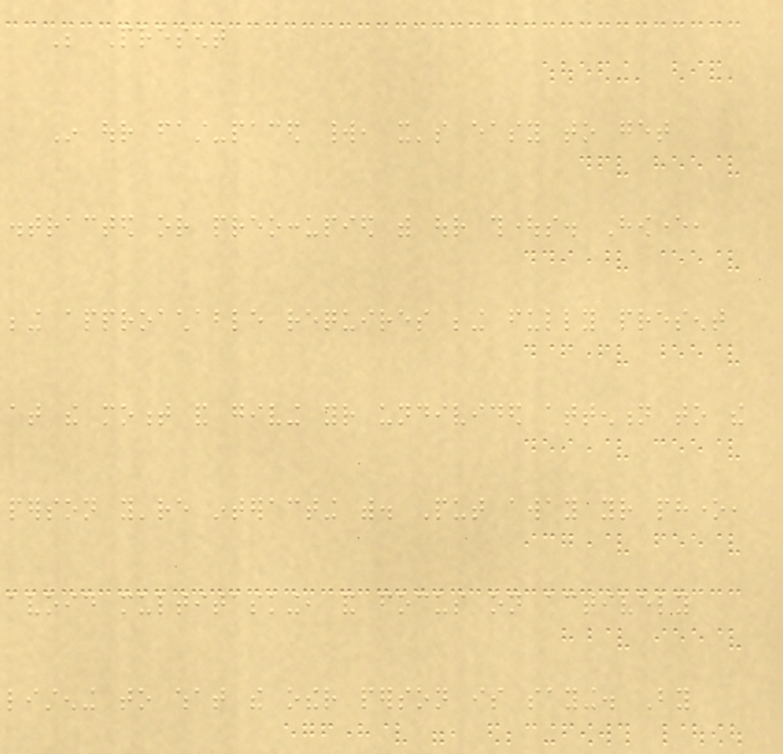Be Present
In our fast-paced world, it's easy to get
distracted or preoccupied with our thoughts. However,
being approachable requires being fully present
at the moment and giving your undivided attention to the
person you're interacting with. Put away your phone,
avoid multitasking, and focus on actively
listening to what the other person is saying. By
